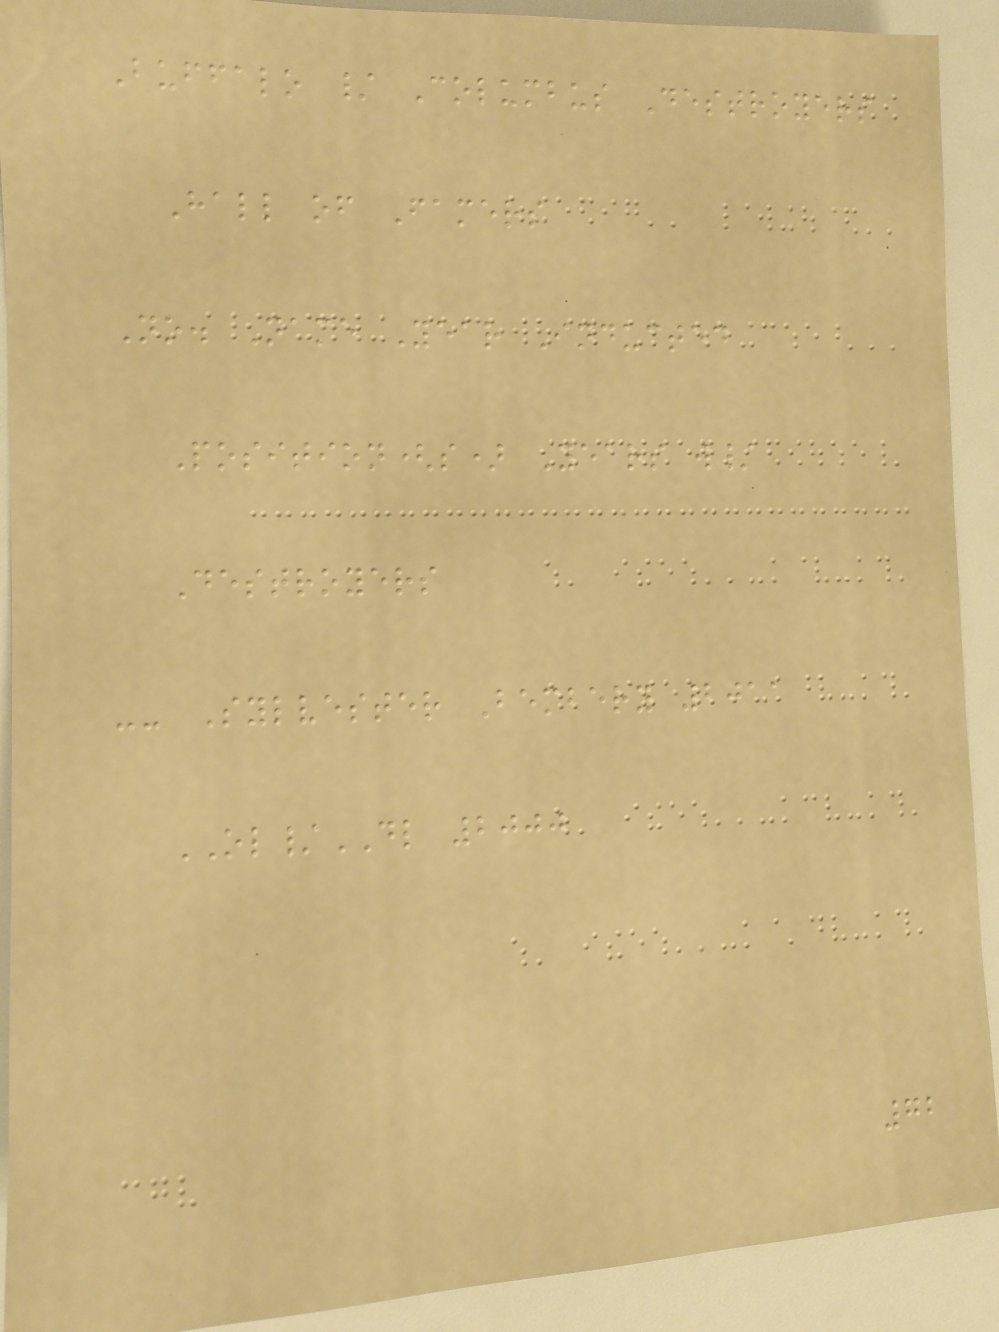Buffalo / Columbus Destroyers
Hall of Famers
No. Name Year Inducted
Position(s) Years w/
Destroyers
-- Sylvester Bembery 2011
OL/DL 2000
72
